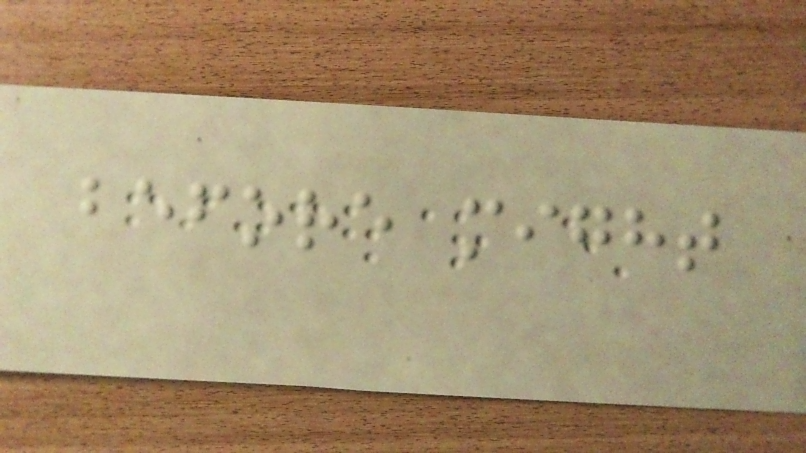before might
